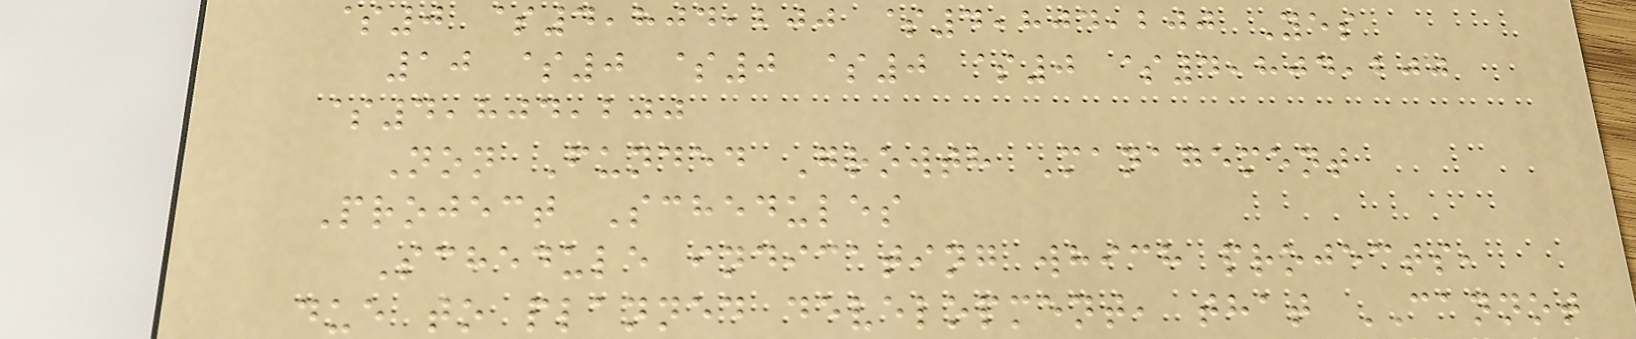$0 $4,804,200 $4,804,200 Yes
10 $0 $0 $0 $0 $4,804,200
$4,804,200
Non Funded Growth Management
Project Schedules
Schedule indicating which projects,
due to planned development, that CANNOT
